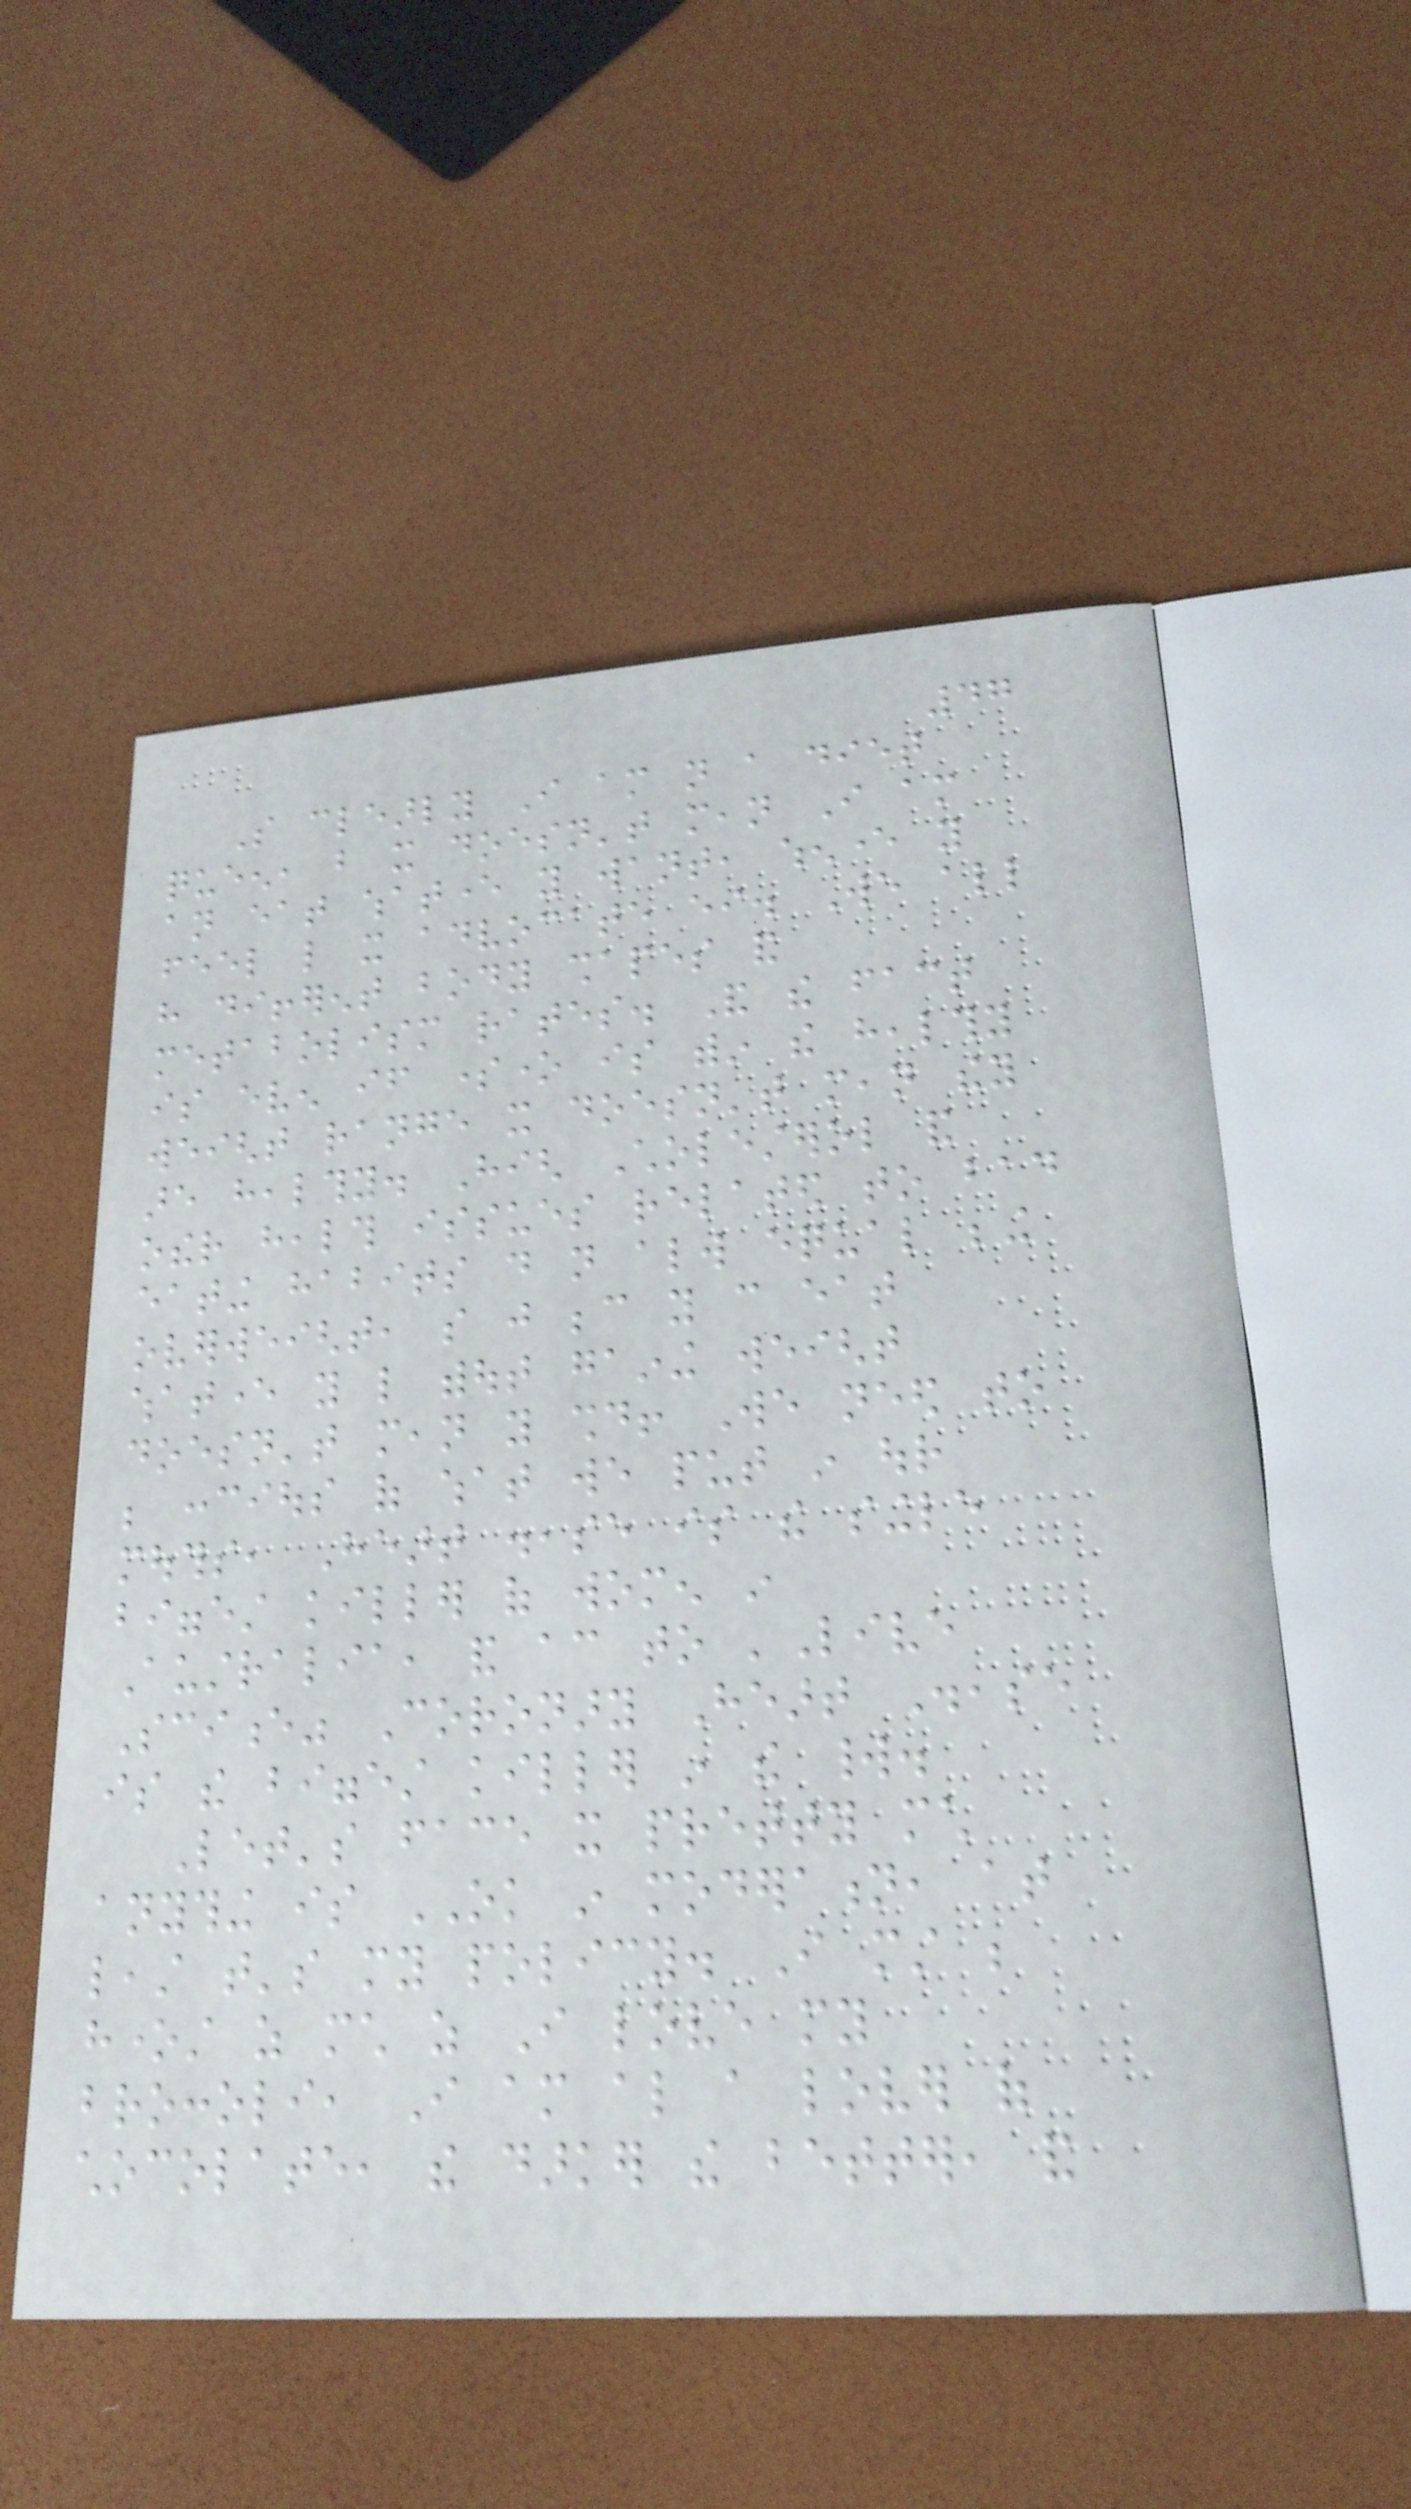47
So clearly I am not a diet
queen, but it doesn't mean I am
an eat whatever you want, whenever you
feel like it advocate either. We all
have different body shapes and
metabolism rates. And the fact
is even if someone is within the healthy
weight range it doesn't mean they
are healthy. High Cholesterol and
other health issues related to bad
eating habits do not always equal being
overweight, so just because you can eat
whatever you like without gaining weight
doesn't mean you should! We need to
be concious of what we put in our
mouths, Heart disease is the single
biggest killer of women in
Australia, and according to 'Live
Science" Coronary Heart Disease
is the biggest killer in the world.
Let's face it pretty much
anything is OK in moderation, at
least that's my policy. I must be
honest as much as I love my
broccoli, I am also a lover of
chocolate, the darker the better, and
